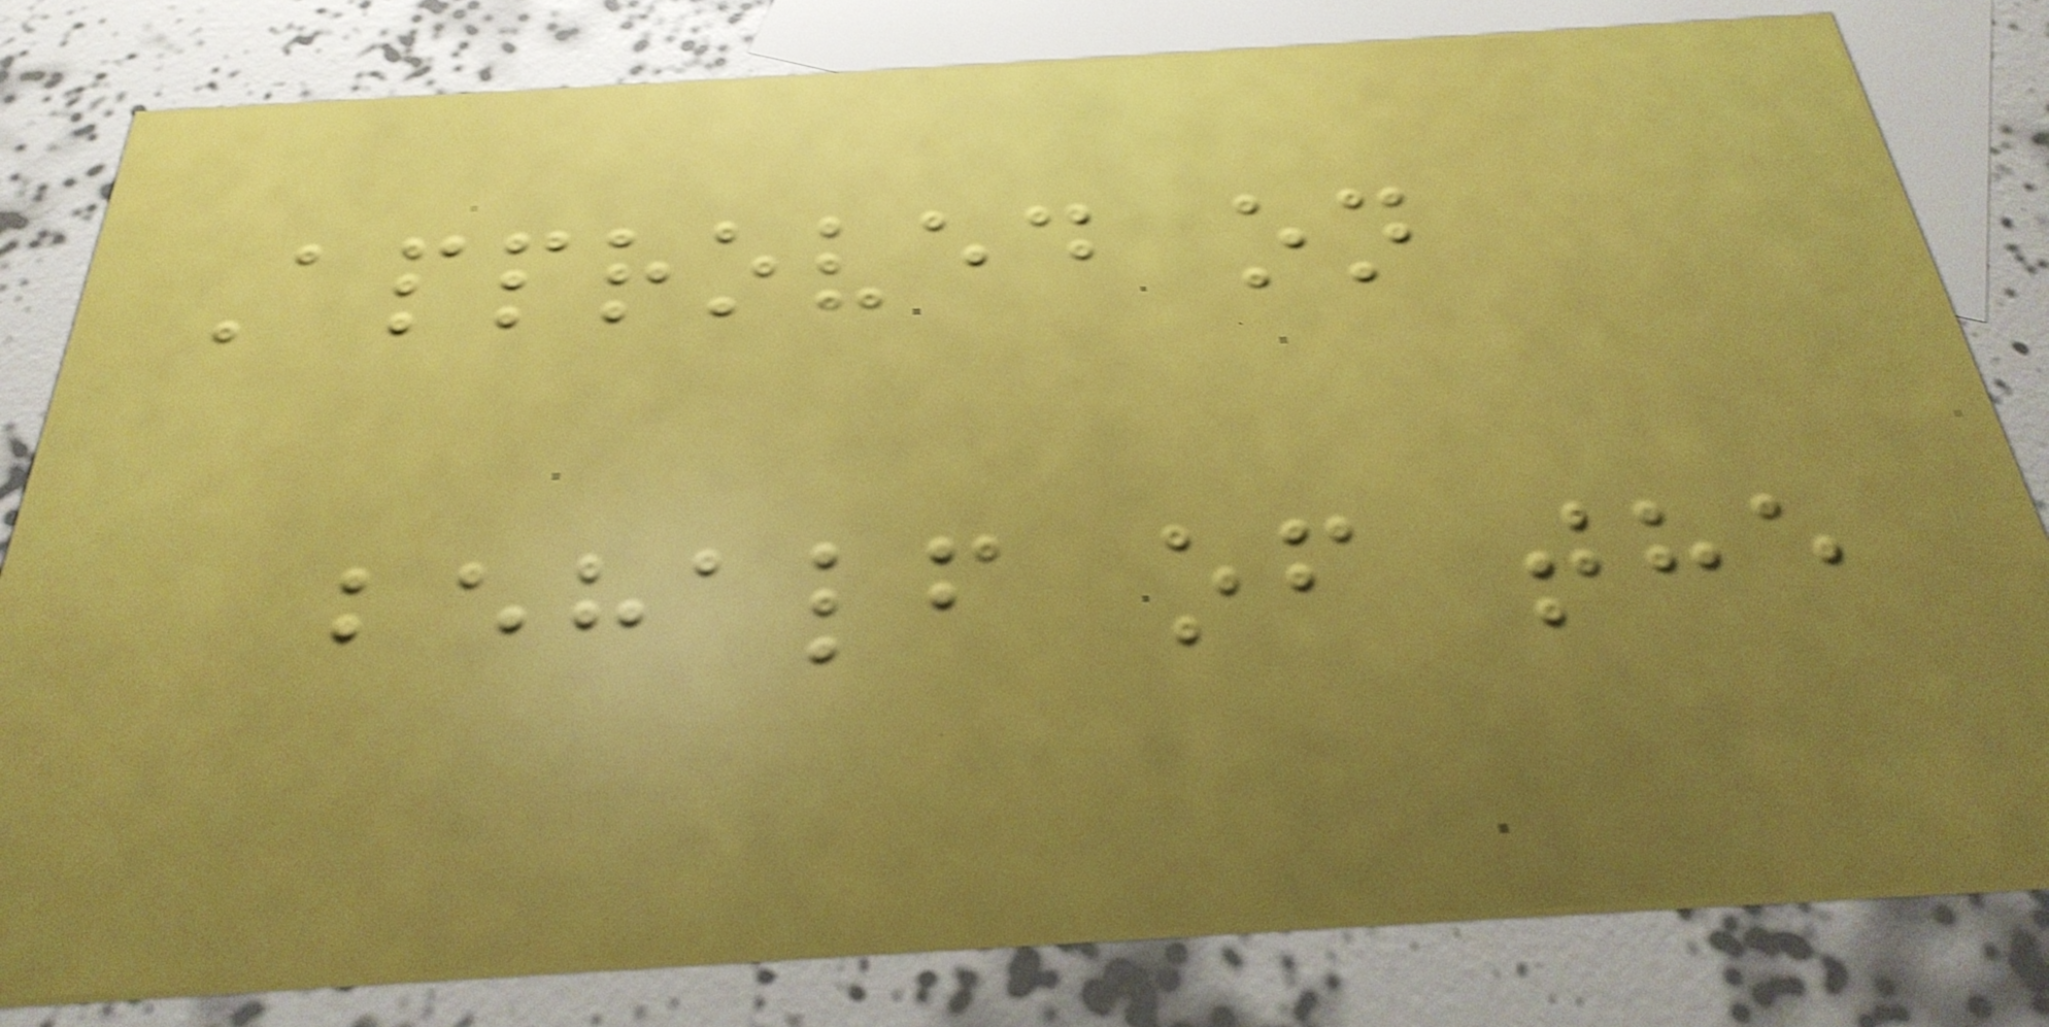Approved on
behalf of the
